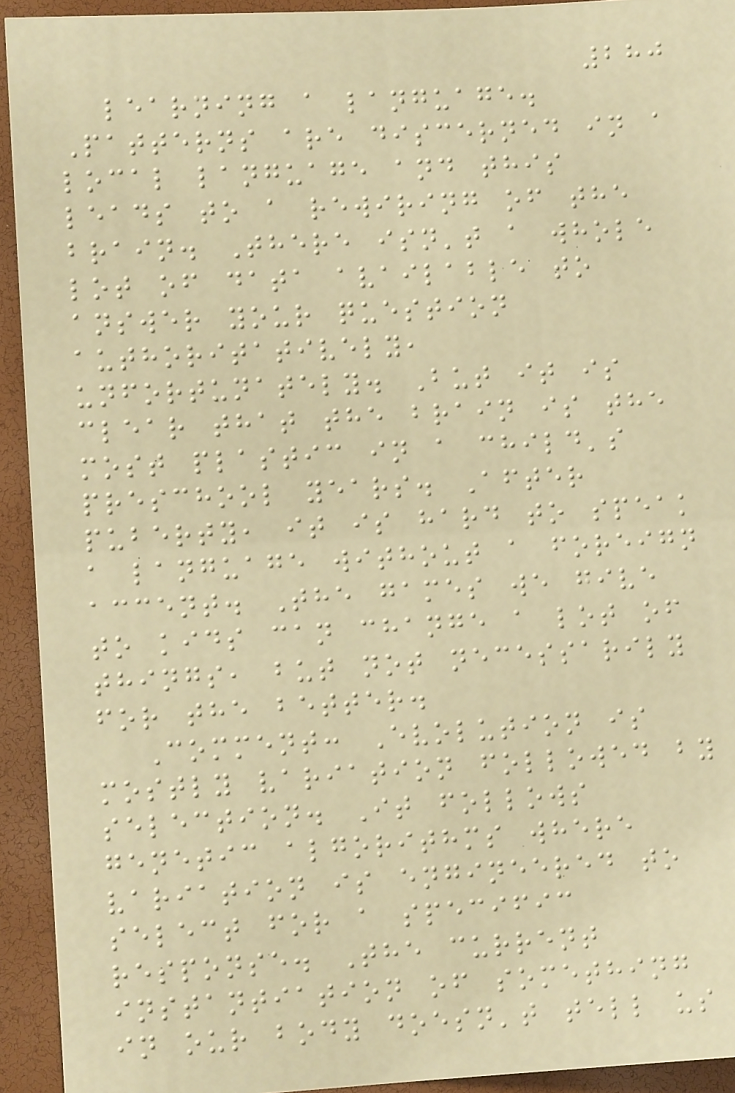280
learning a language.
Patterns are discerned in a
local language and this
leads to a rewiring of the
brain. There isn't a whole
lot of data available to
answer your question
authoritatively,
unfortunately. But it is
clear that the brain is the
most plastic in a child's
preschool years. After
puberty, it is hard to speak
a language without a foreign
accent. The games we give
to kids can change a lot of
things, but not necessarily
for the better.
Comment: Evolution is
mostly variation followed by
selection. It follows
genetic algorithms where
variation is engineered to
select for a specific
response. The current
instantiation of something
in our body doesn't tell us
